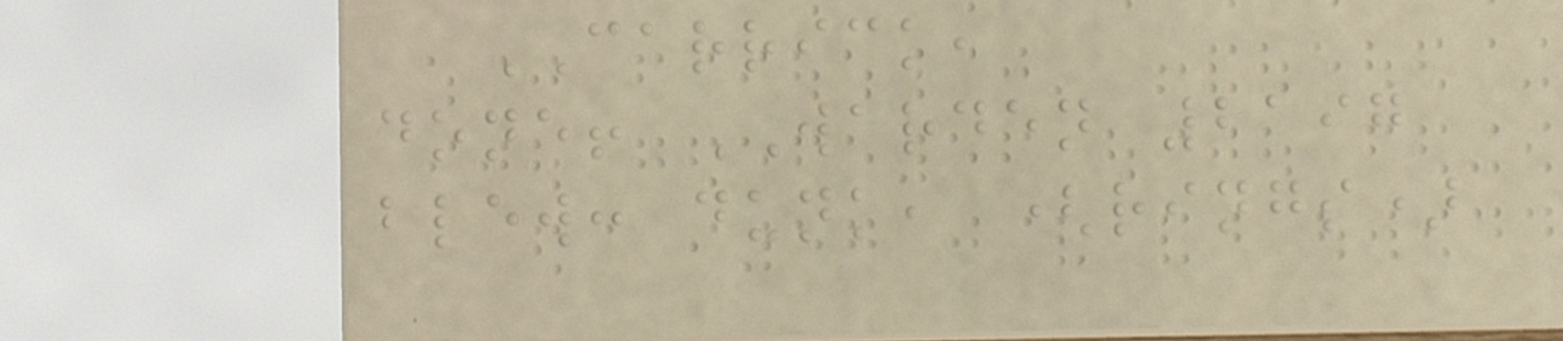CARRICK,
done! WARDEN 2197
blew: dunk, (rings)
